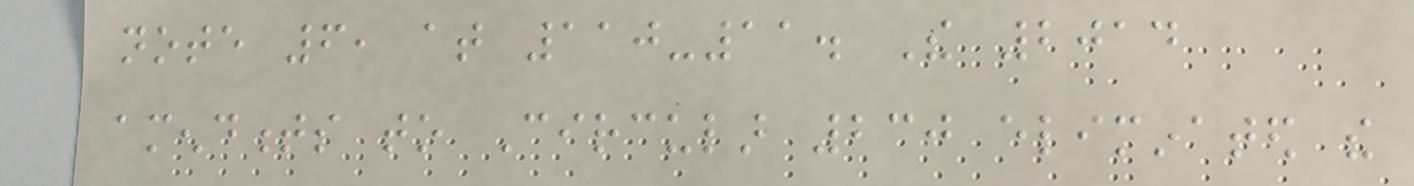note 6, at 110-11. The 2014
amendments to Circular 230 eliminated the
